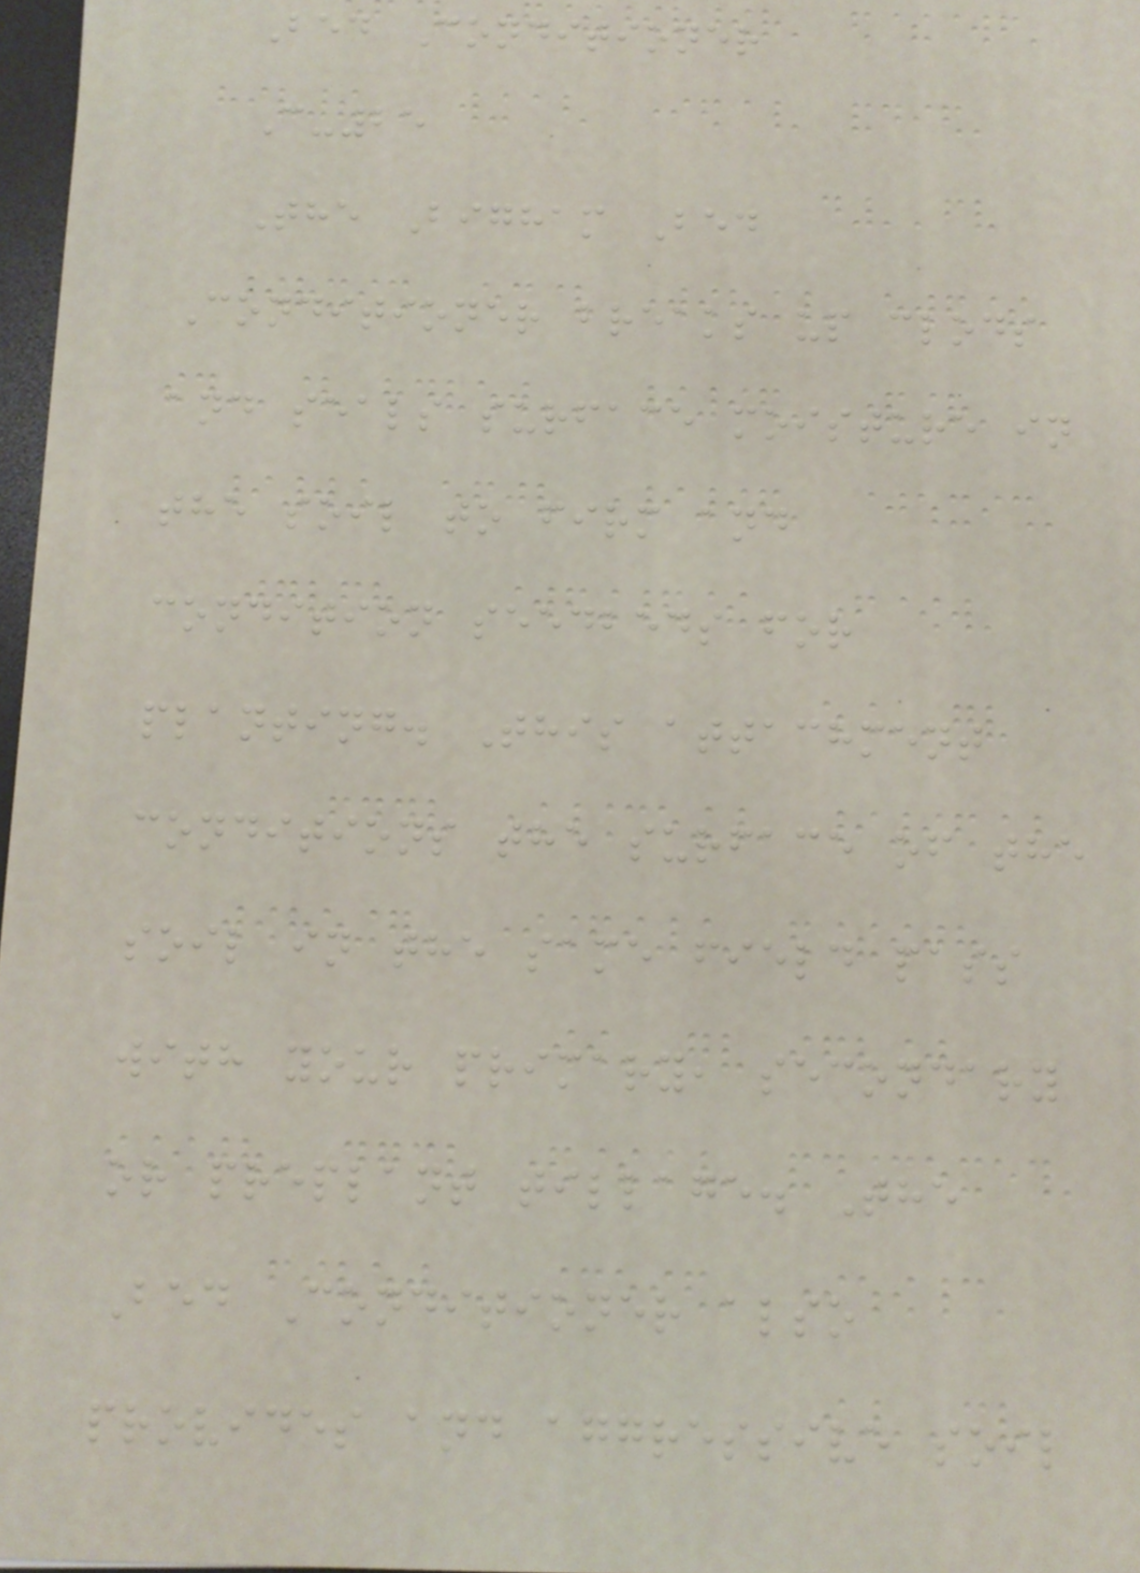Bed Conditioner
C-25
The Bigham Bed
Conditioner breaks up clods
and seals surface moisture in
the soil to firm and
condition seedbeds for
planting. This attachment
conditions the surface of the
soil in the same field pass
with your primary, secondary
or preplant tillage. The
Bed Conditioner also
provides and aggressive soil
